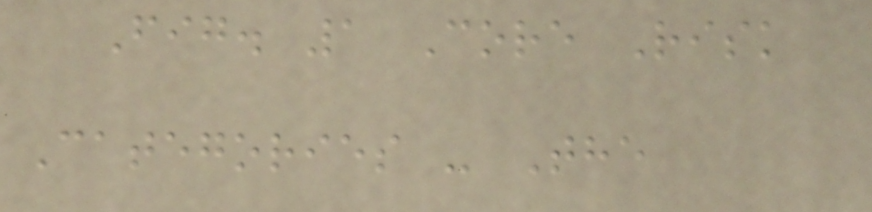Fig. 1 Core Risk
Categories - The
